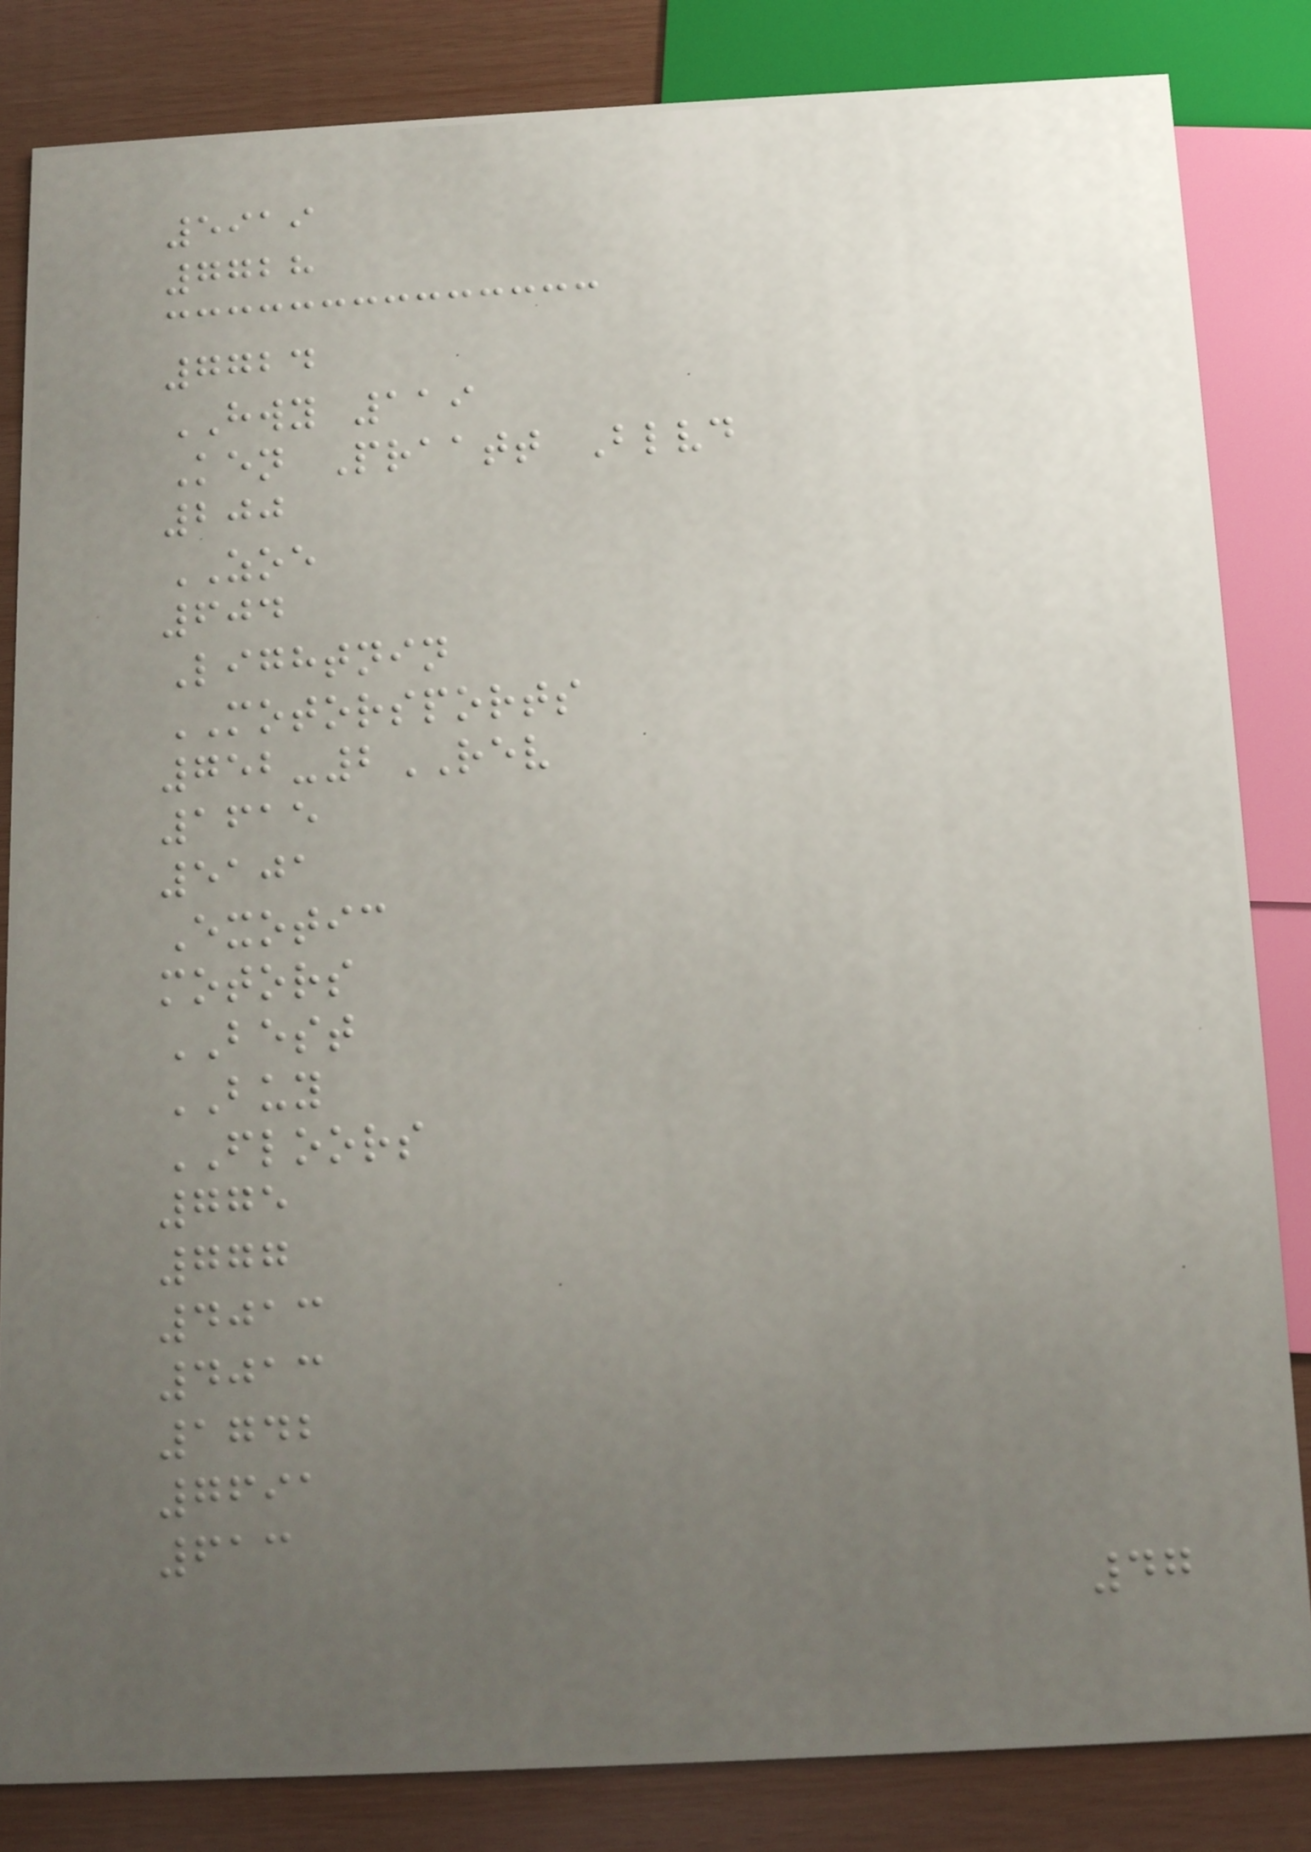5919
7728
7724
HWY 119
Ken Praatt Blvd
200
ZOE
604
Lightnin
MOTORSPORTS
752-2REV
1615
5101
Exotic
motors
BEST
BUY
FLOORS
775
777
4013
4013
1742
7691
613
47
